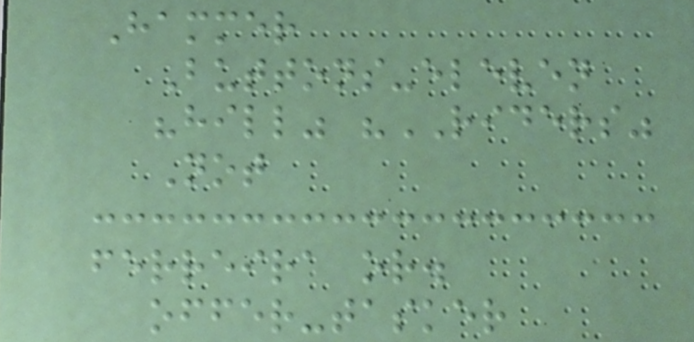Hammer
Buttons-eleven
"hill" "RIDERS"
Not
ferreira or.
offer-tasker
